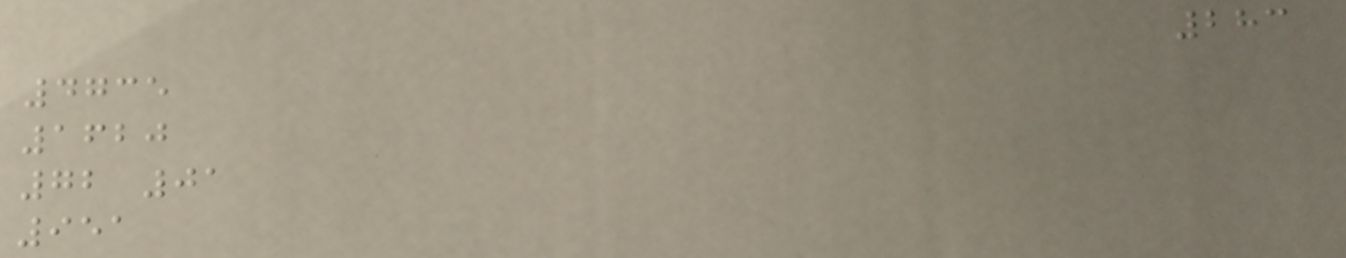283
4735
1620
72 01
951
